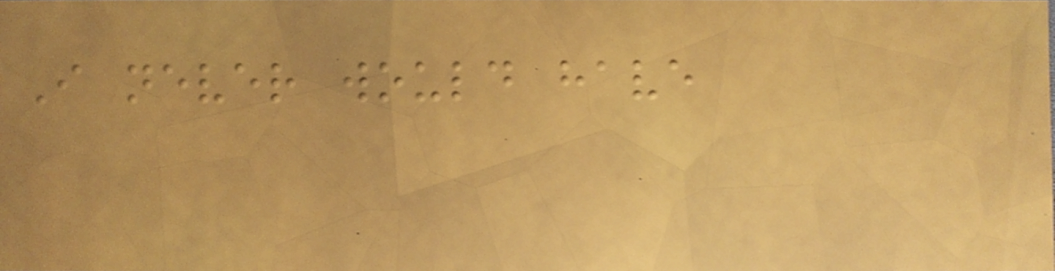I never would have
